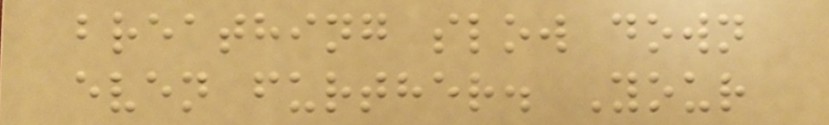breathing slow down
even further. Your
